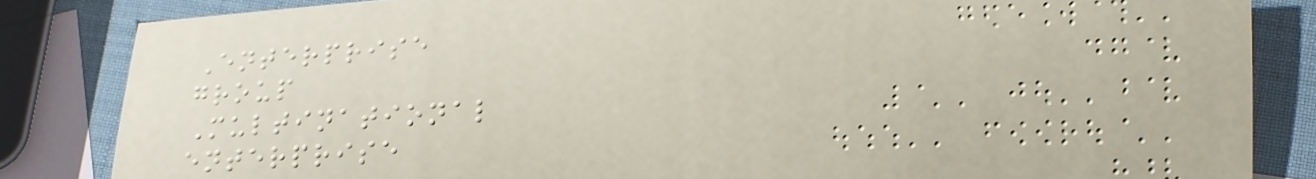Enterprise
group
Multinational
enterprise
